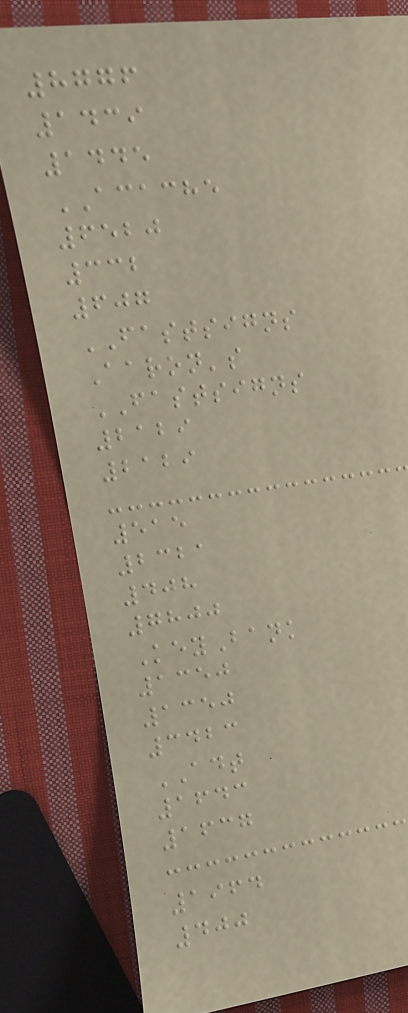8776
1439
1445
ACACHE
6520
332
607
FASTSIGNS
Aaron's
FASTSIGNS
2129
2129
515
2321
408
7800
KeyBank
1350
1350
3423
ADT
1643
1637
1964
400
